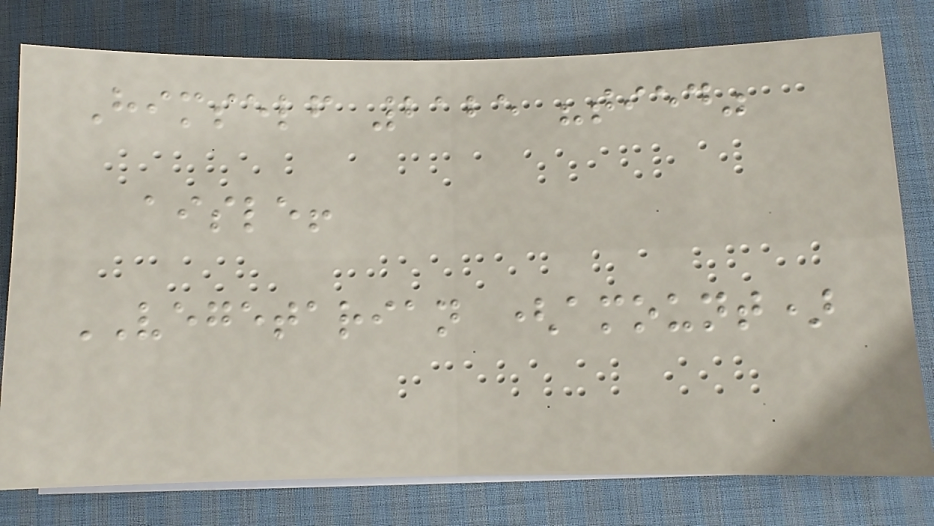Himself 2125 "tied"
aisle!
VEGETARIAN (amount)
